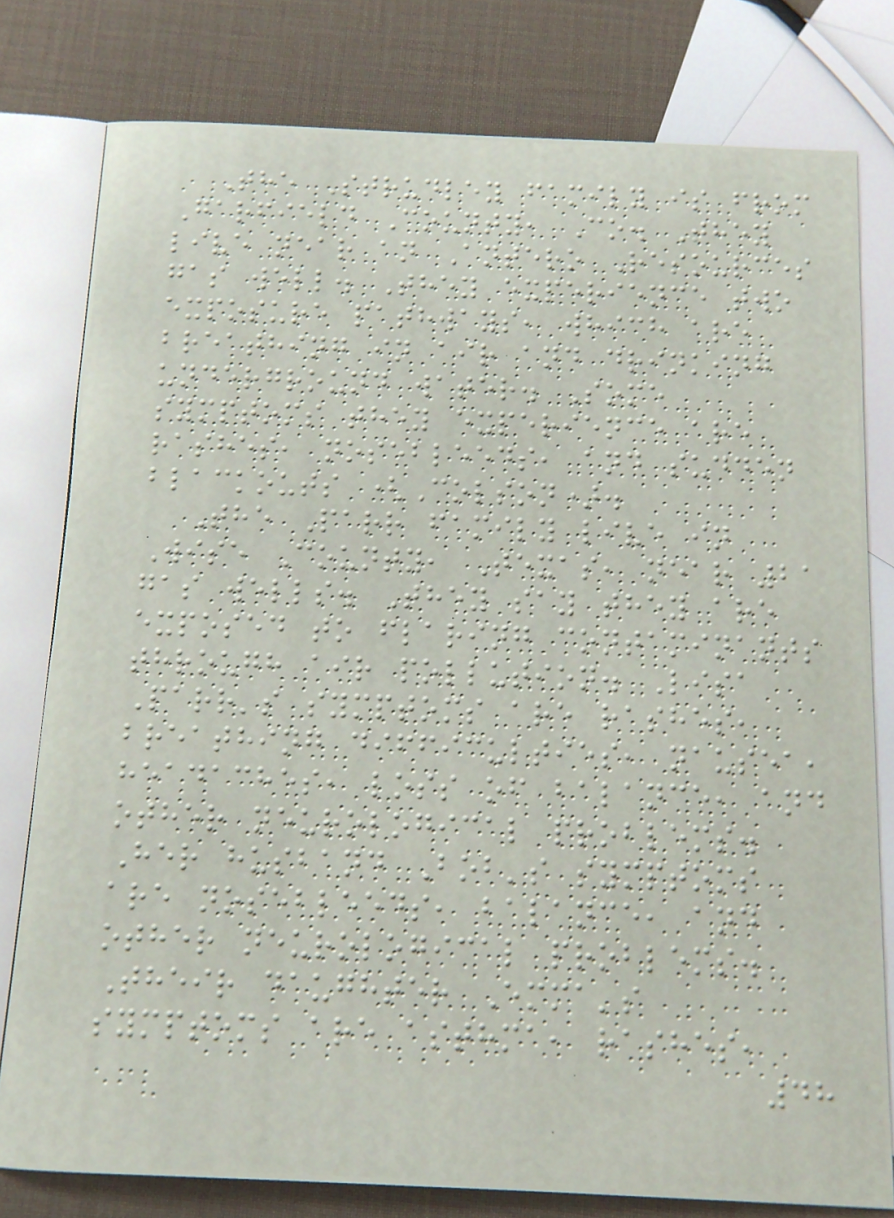The Strudley family is from
Garfield County, Co. They
live near an Antero Resources
gas well. They experience two
exposure pathways, which are
breathing in air and drinking
underground water. Some
symptoms they experience are
rashes, nosebleeds, and sudden
blackouts (Colson).
The Parr family live in
Wise County, Texas, near 21
gas wells. They say they are
exposed to flaring contaminants
through air pollution. Lisa
Parr's symptoms are rashes,
breathing difficulties, nausea,
headaches, loss of balance, and
other neurological problems.
Her husband Bob's symptoms
are nosebleeds, balance, and
other neurological problems.
Their daughter Emma's
symptoms are asthma, rashes,
48
